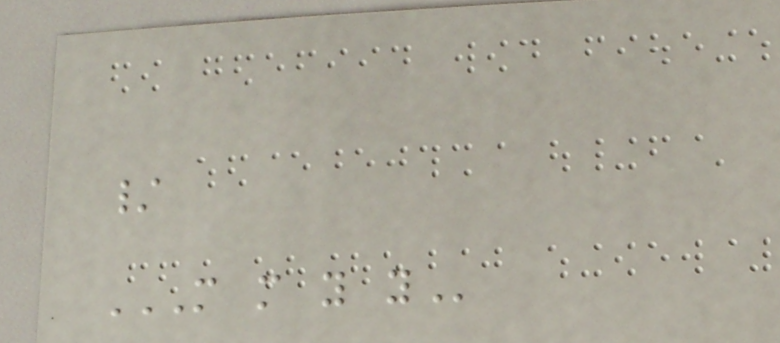/
M M Y Y
